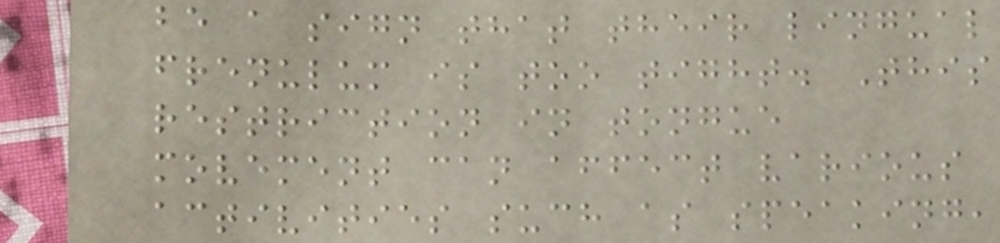be a sign that their lingual
frenulum is too tight. This
restriction in tongue
movement can affect various
activities such as speaking,
